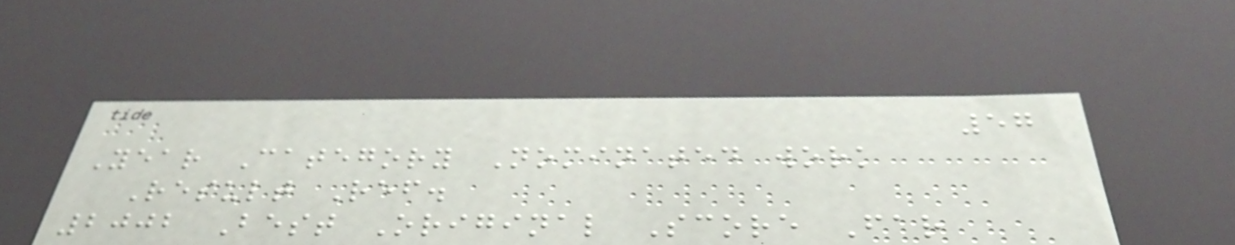57
Year Category Nominated work
Result Ref.
2002 Best Original Score Far
